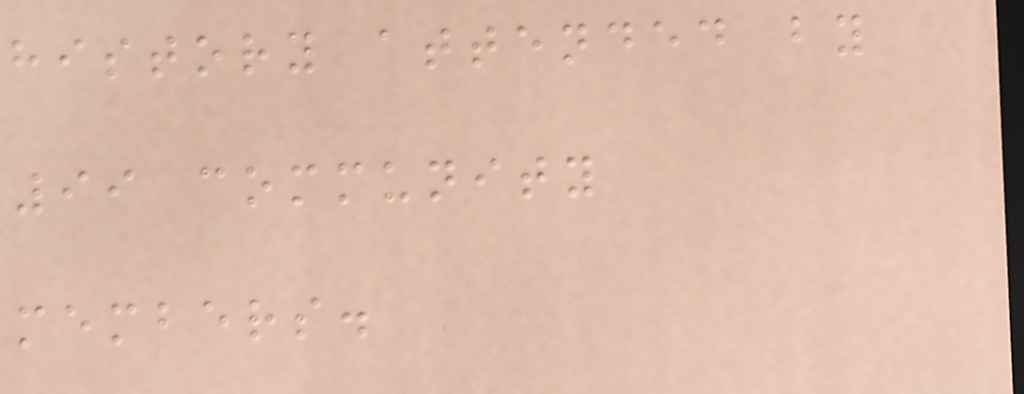history attended by
99 community
members.
